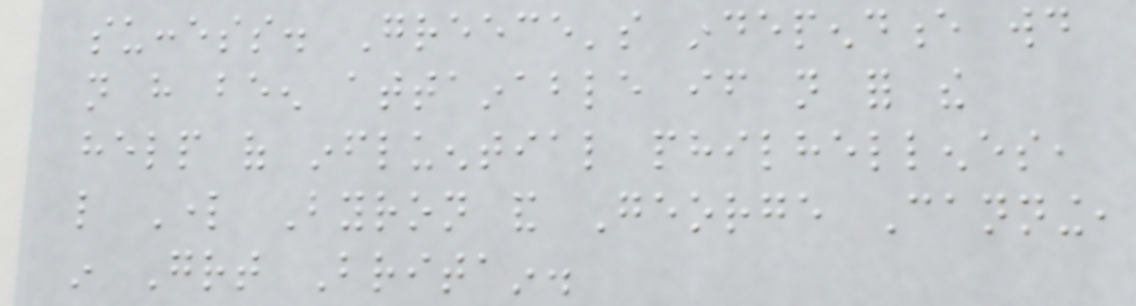success. Greece's independence would
not have been attainable if not for the
help of influential philhellenes,
like Lord Byron and George Canning,
in Great Britain.
